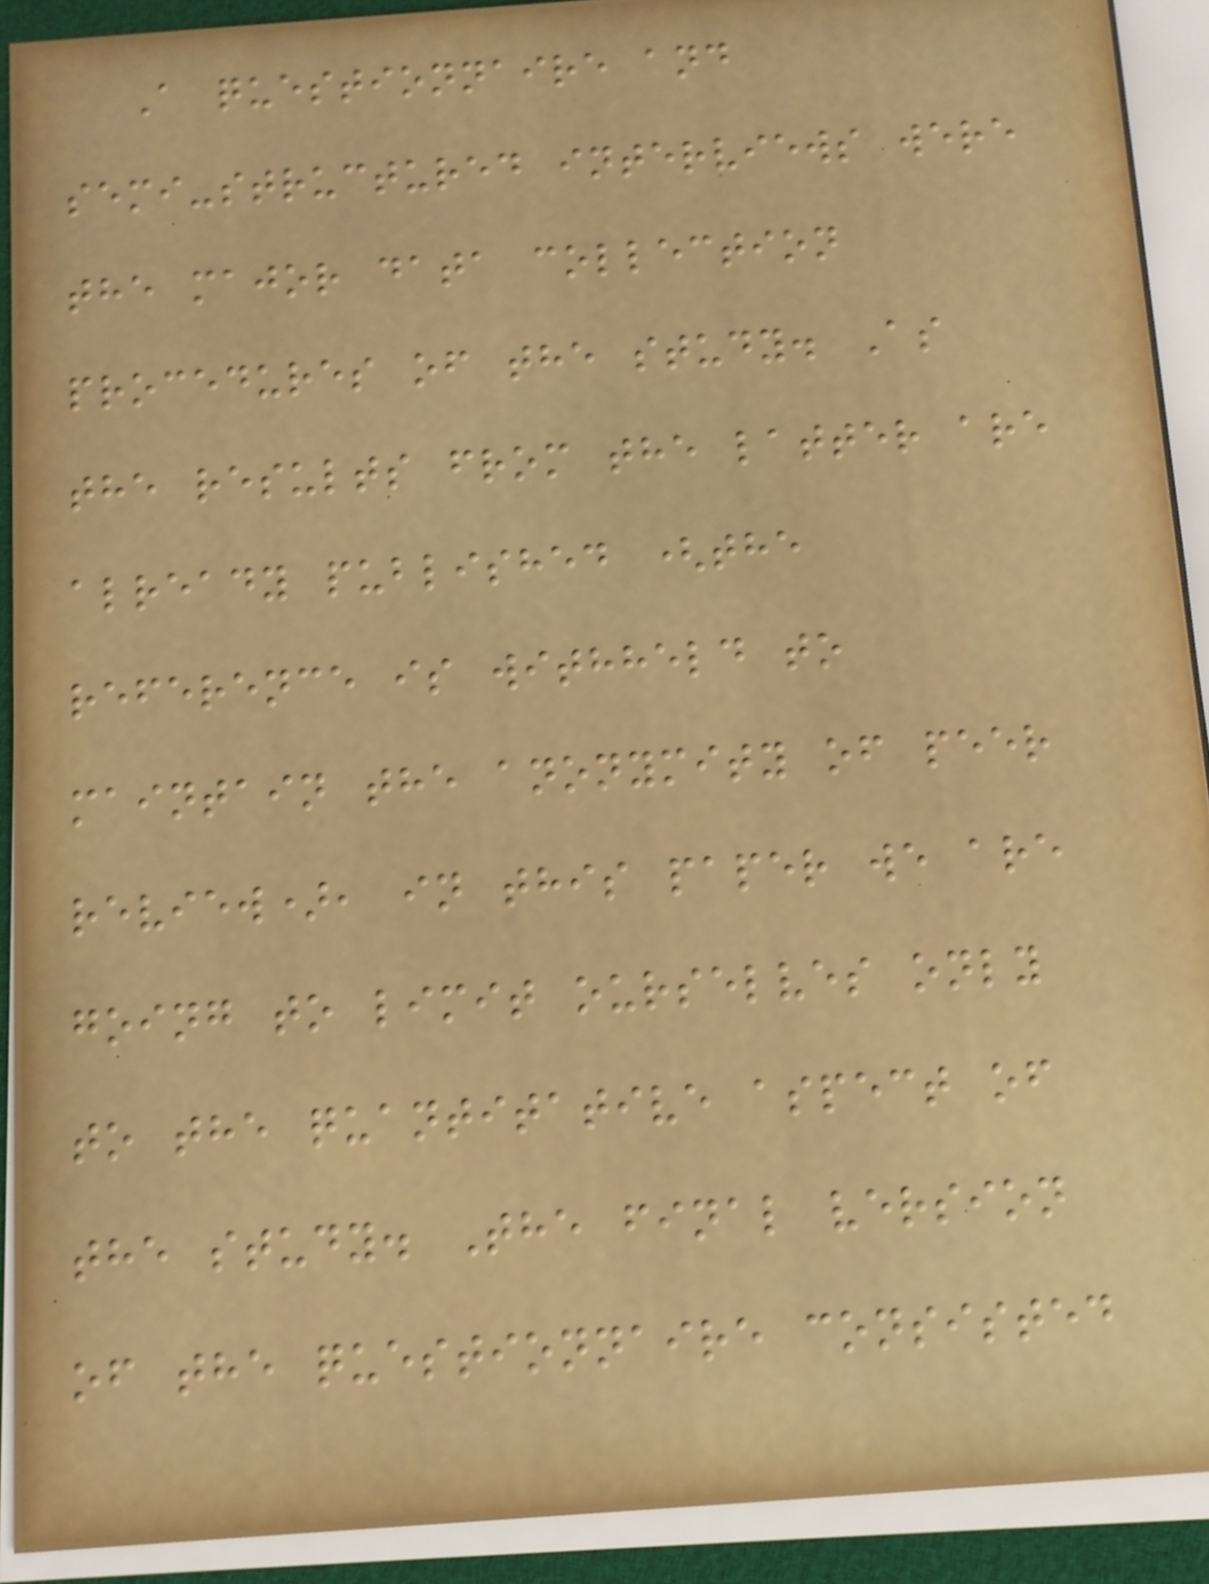A questionnaire and
semi-structured interviews were
the major data collection
procedures of the study. As
the results from the latter are
already published (the
reference is withheld to
maintain the anonymity of peer
review), in this paper we are
going to limit ourselves only
to the quantitative aspect of
the study. The final version
of the questionnaire consisted
